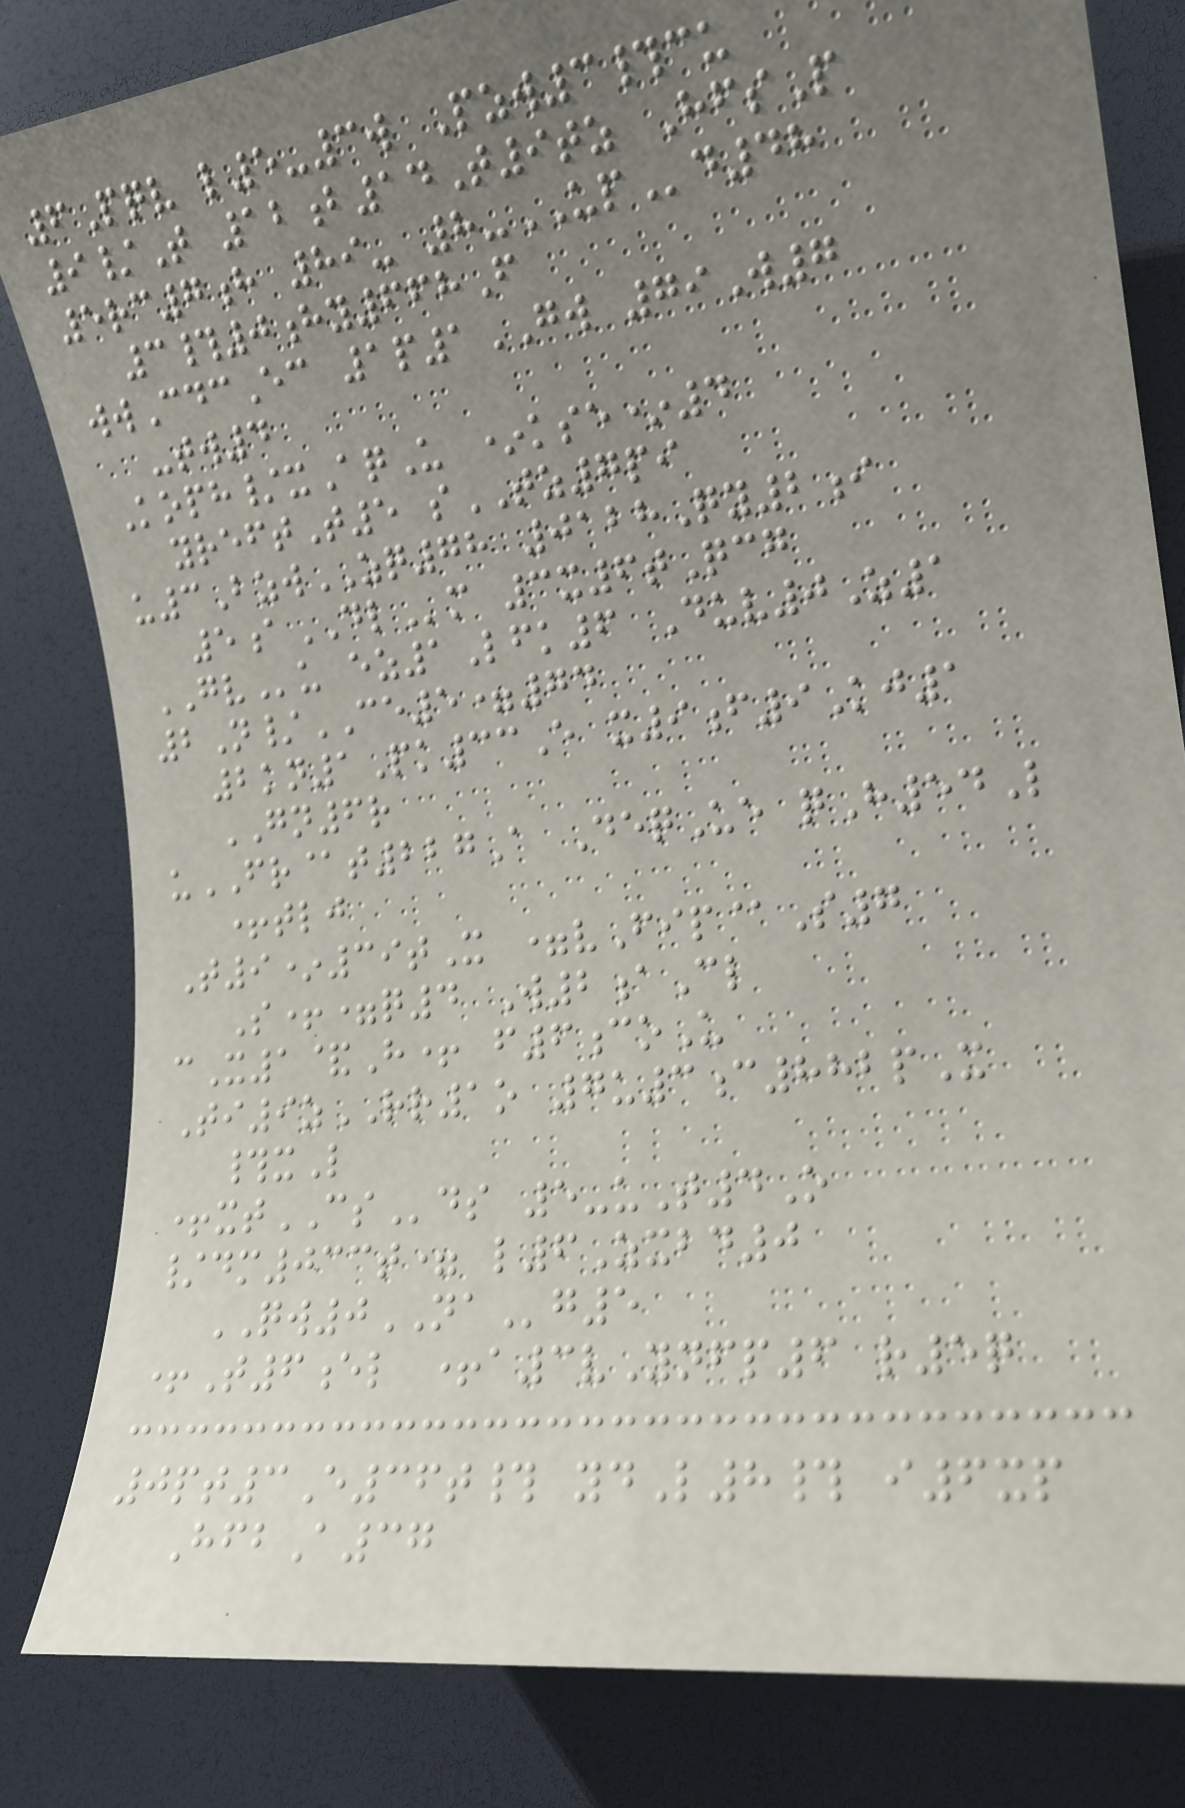6Pqv l5-3w Pzw3#cu
9/T 12b14T9tz HfsP
5rc7h 89- 8-UPd48
3#0hy668F
wwCdcEc 1p1GW 79W7
-tw4
Koph/xAqU *kse*4
yreftT5 sTZ7pi
u3BzwZQ78 0128Qy2i
5aDLm 3x6tQcg
GVu ez1Lfk6 Duv0Z1
2N/CE5=74
2kn1Pk33E x9f9Kj1
GN6r
uFR@t227A DeqUe qH54L
+tlj
T9*39tX =vFip@S7
S+=q4 W2aCl
cX1&H+ f6coU
Ti9zRR1o 7u3c882pX
#xL
+xtCSds 5-uT4O
/dm033t= l6Zxbd0
QW0NAg5
+T6el +a3vYnfp6 r5q
0pt3E36t# ydL8# i6xp
HfbA37
